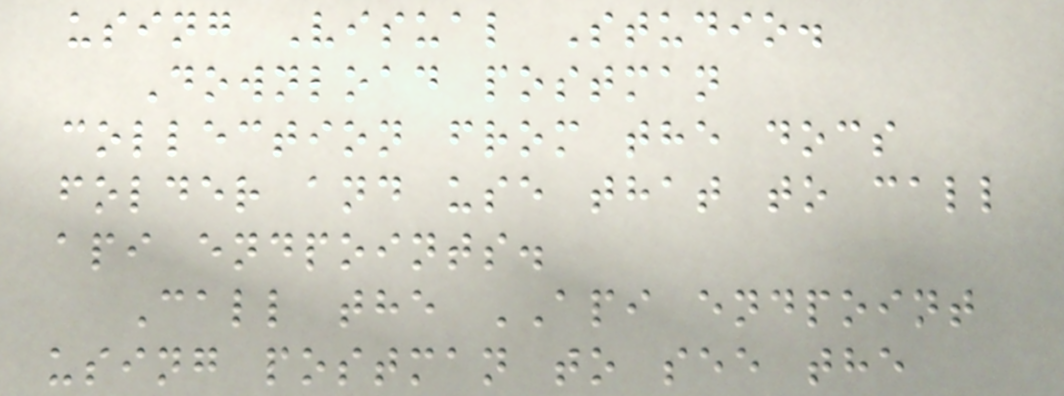using Visual Studio.
Download postman
collection from the docs
folder and use that to call
api endpoints.
Call the API endpoint
using postman to see the
